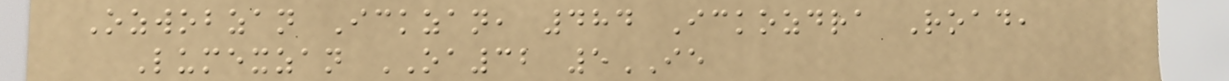Ozwobzan Ickzan, 484 Ickozdra Road,
Lumexzan OA32 5IE
